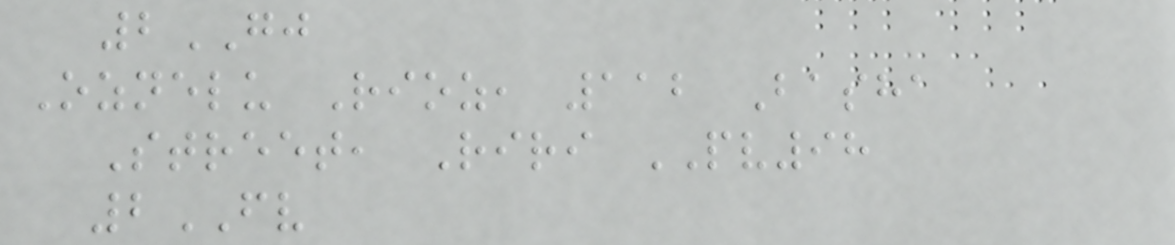2GJ
Oznelu Rioz, 112 Basha
Street, Riri PV98
2FV
